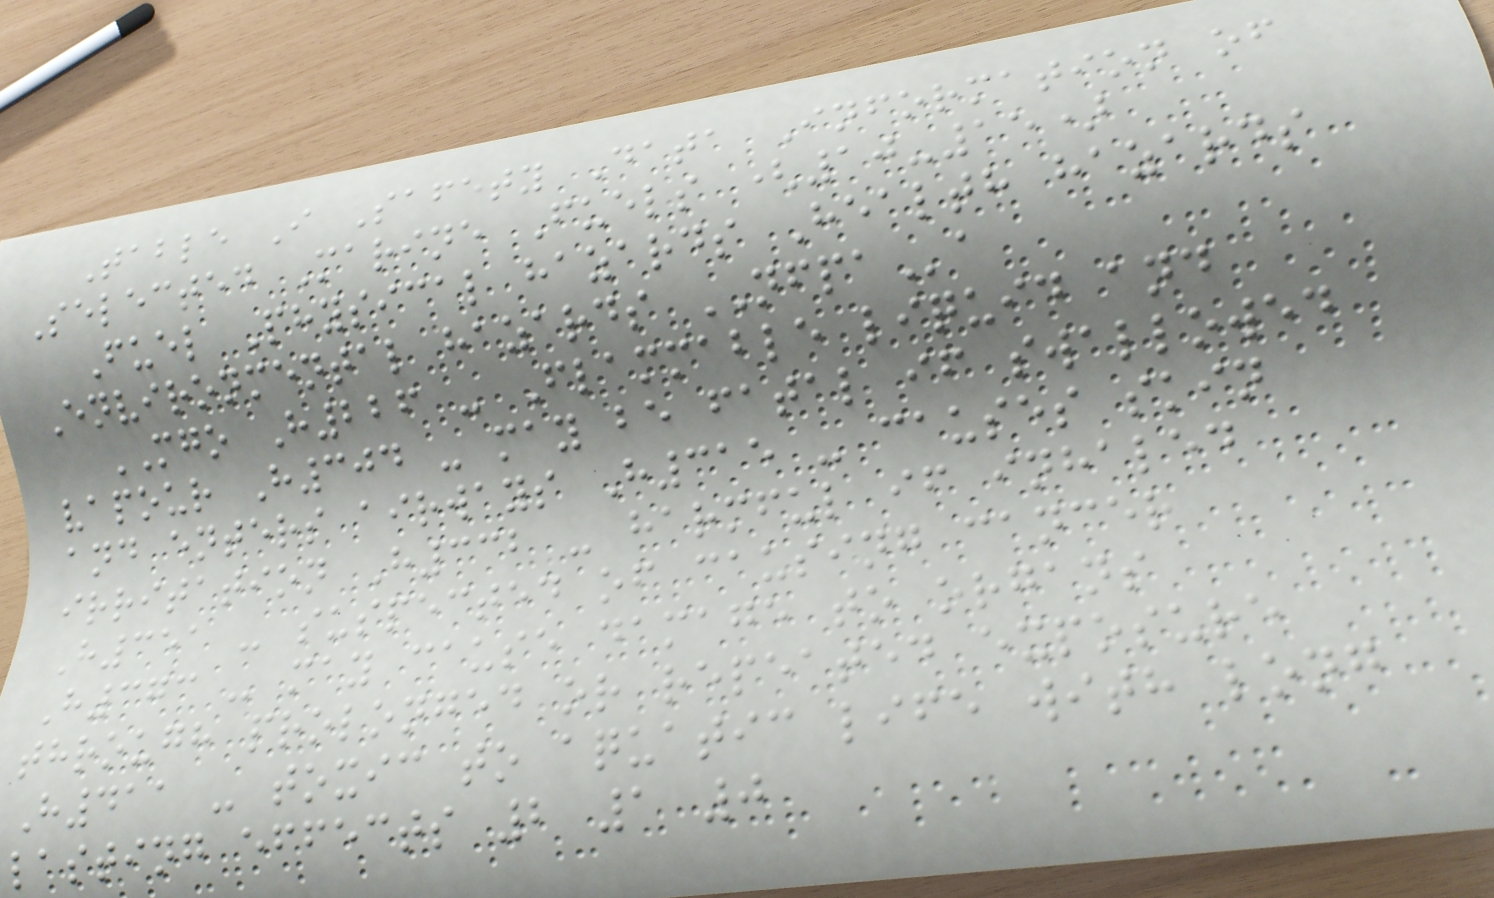Table I Safety Data Information of
Selected Marine Fuels (10-15)
Fuel Physical hazards Health hazards
Environmental hazards NFPAa
MGO H226 - Flammable liquid and
vapour H304 - may be fatal if swallowed
and enters airways H315 - causes skin
irritation H332 - harmful if inhaled
H351 - suspected of causing cancer
H373 - may cause damage to organs
through prolonged or repeated exposure
H411 - toxic to aquatic life with long
lasting effects 2 1 0
